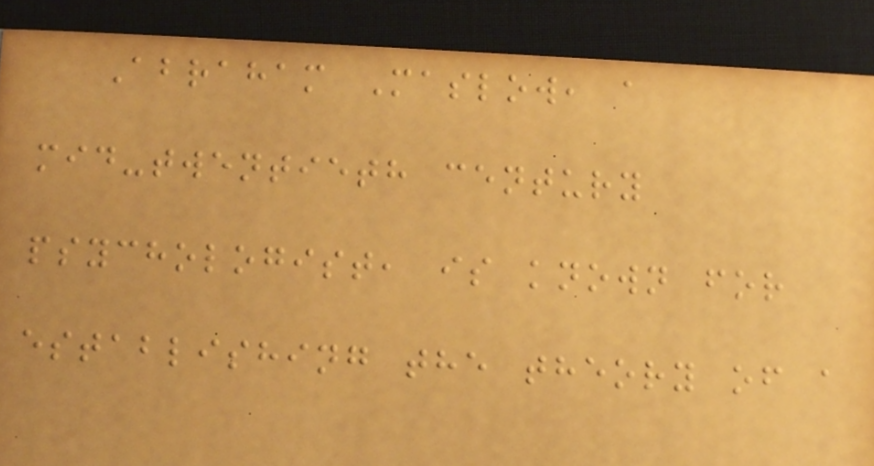Abraham Maslow, a
mid-twentieth century
psychologist, is known for
establishing the theory of a
